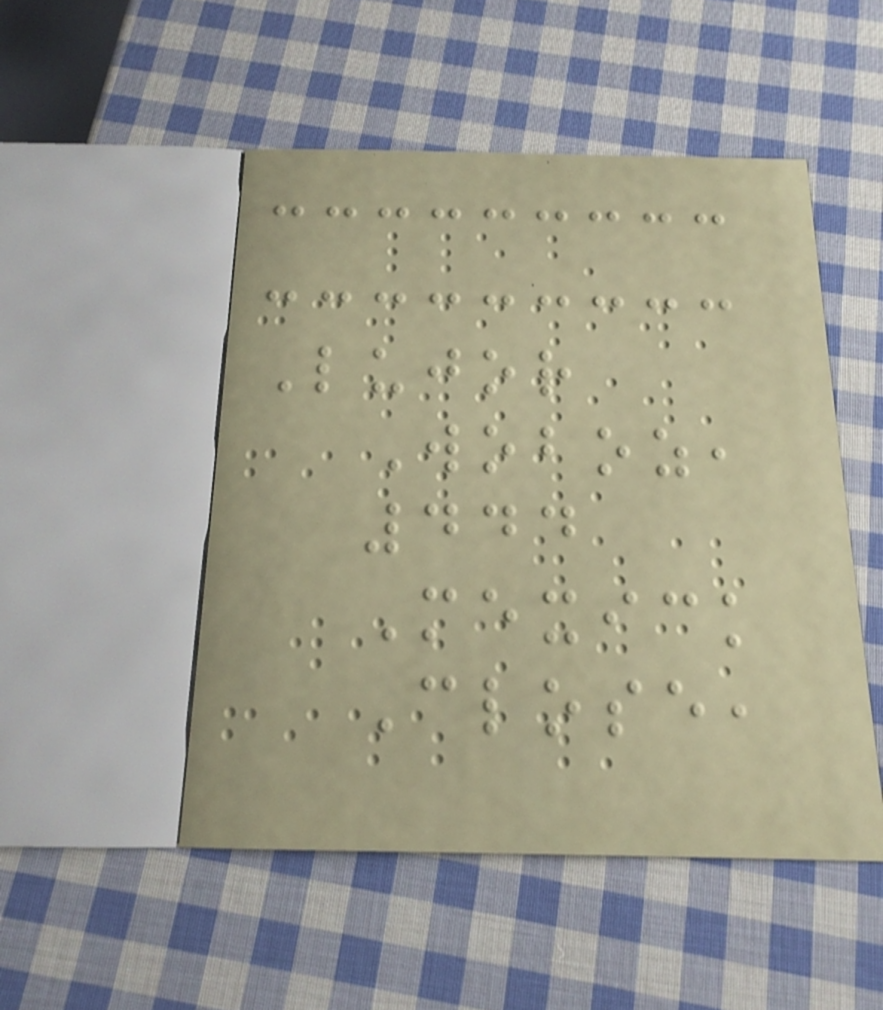Lujor
Woboz,
444
Mexick
Close,
